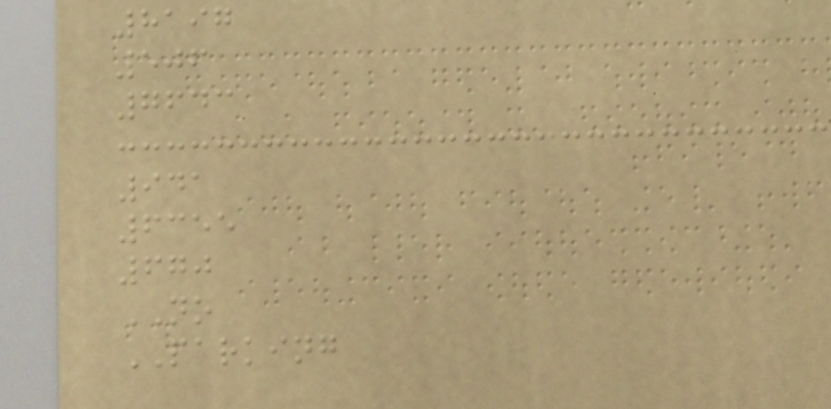8197
506
7643
941
6355
670
NO
PARKING
